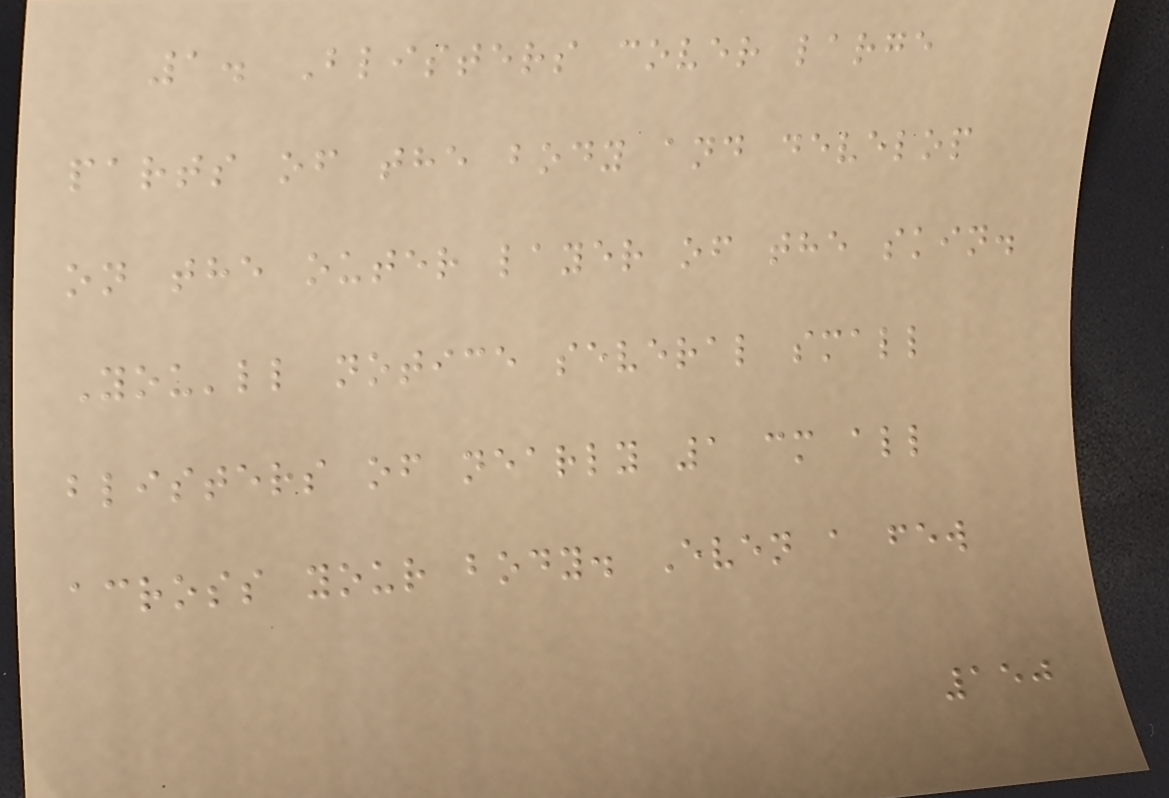1. Blisters cover large
parts of the body and develop
on the outer layer of the skin.
You'll notice several small
blisters of nearly 1 cm all
across your body. Even a few
150
